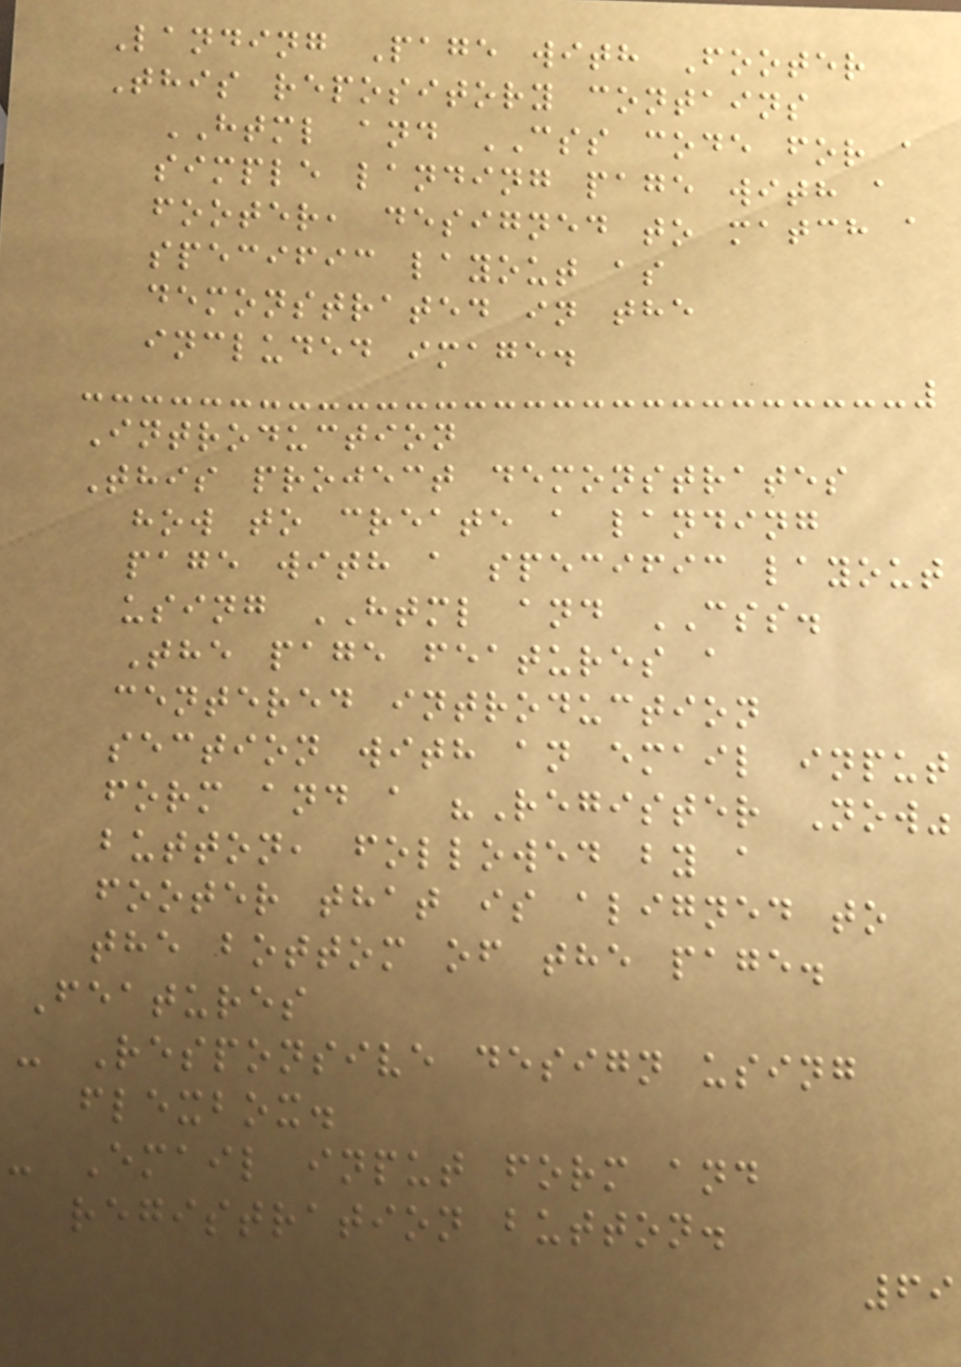Landing Page with Footer
This repository contains
HTML and CSS code for a
simple landing page with a
footer, designed to match a
specific layout as
demonstrated in the
included image.
Introduction
This project demonstrates
how to create a landing
page with a specific layout
using HTML and CSS.
The page features a
centered introduction
section with an email input
form and a "Register Now"
button, followed by a
footer that is aligned to
the bottom of the page.
Features
- Responsive design using
flexbox.
- Email input form and
registration button.
69
